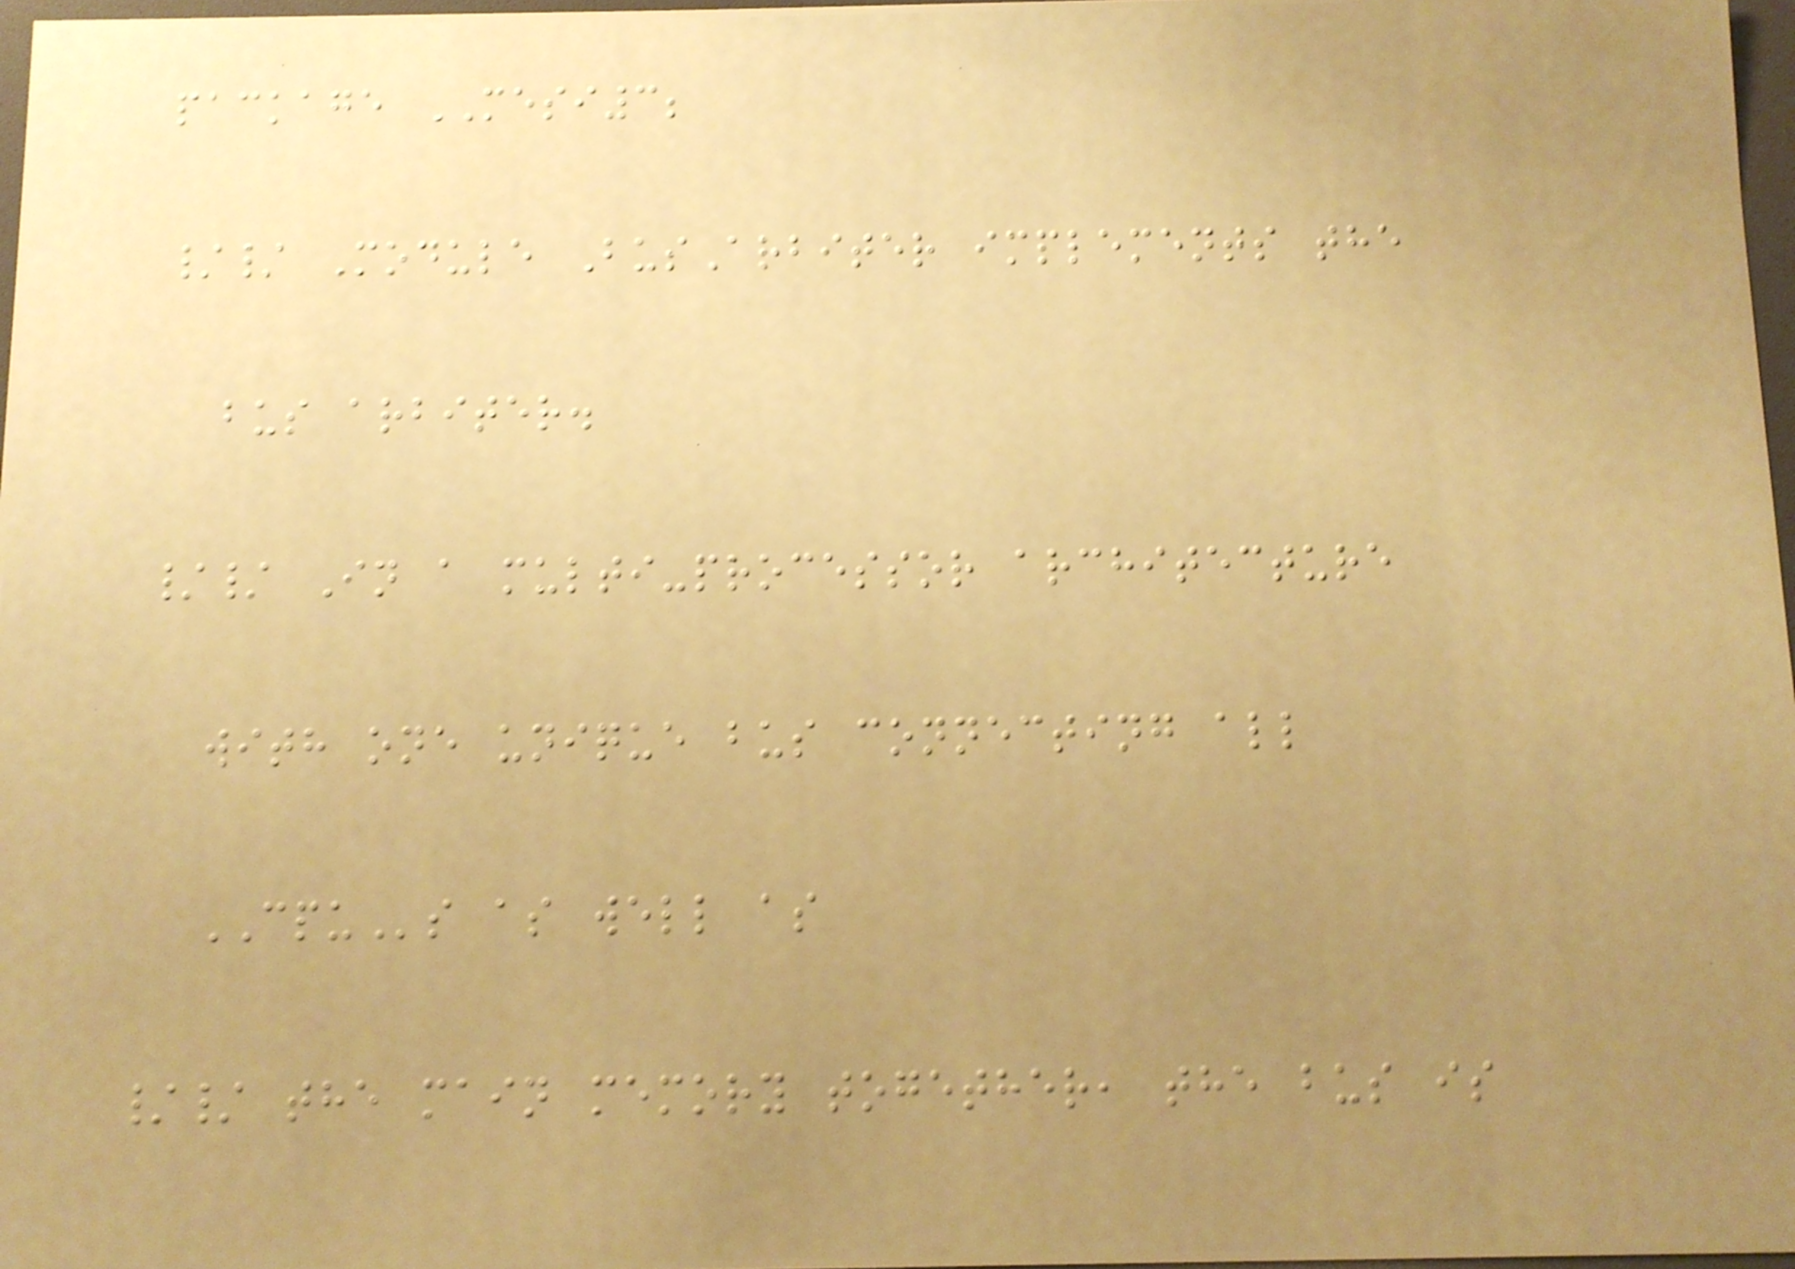package MESI3;
// Module BusArbiter implements the
bus arbiter.
// In a multi-processor architecture
with one unique bus connecting all
CPUs as well as
// the main memory together, the bus is
